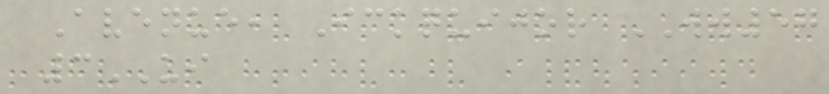Avenue, Ickquijor WW57
3UI
